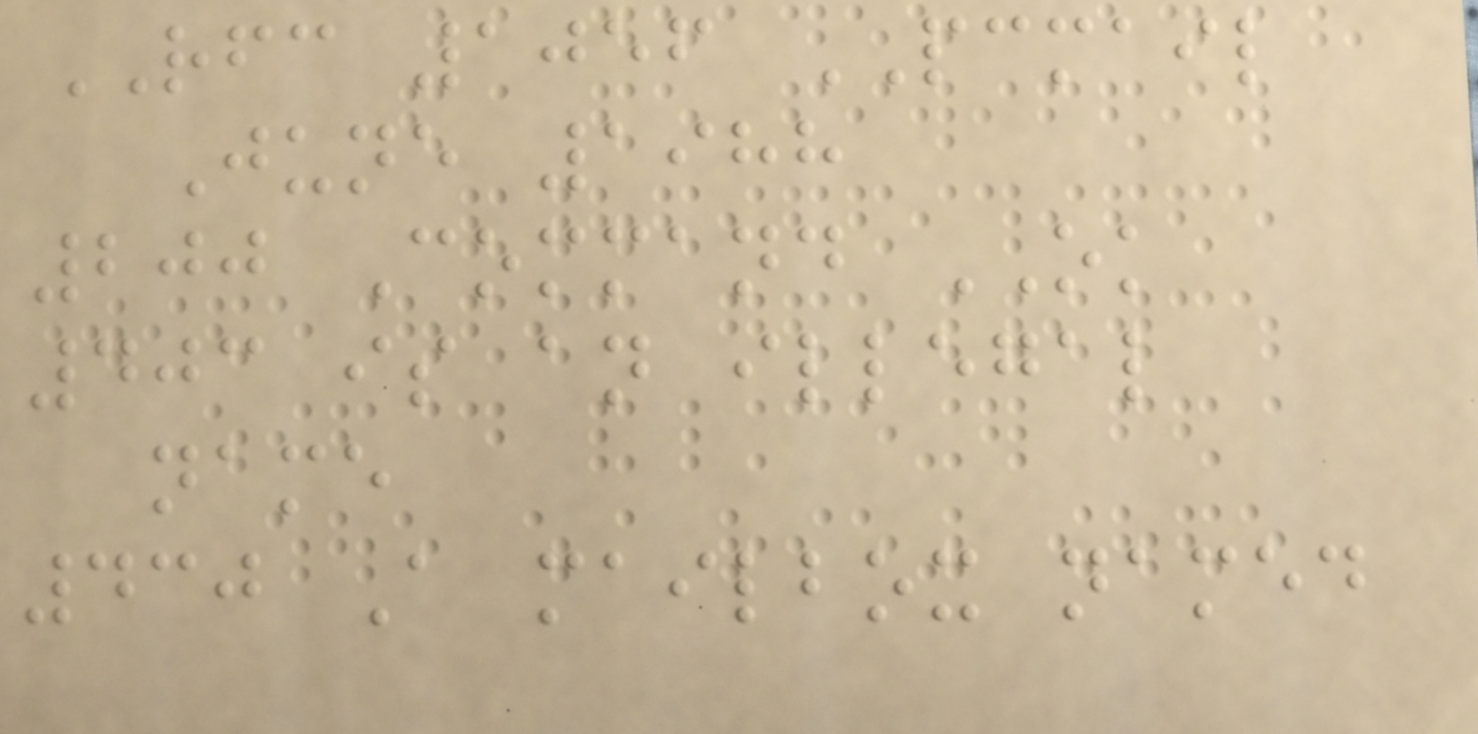RFC 1056 PCMAIL
June 1988
200 Command OK
403 is an illegal
name
430 A mailbox named
